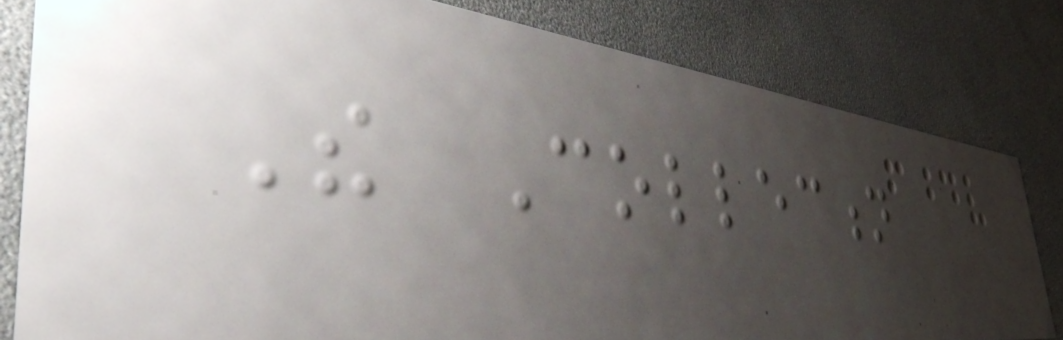The Collection
